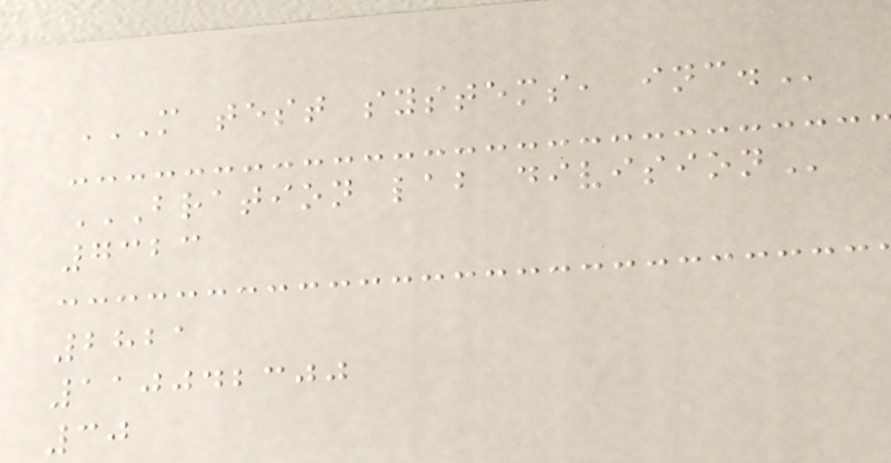M TEST SYSTEMS, INC.
BRATION LAB DIVISION
7323
2821
110042300
30
